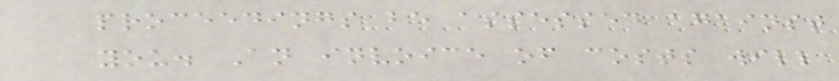proceedings be assessed against
you. An invoice of costs will
